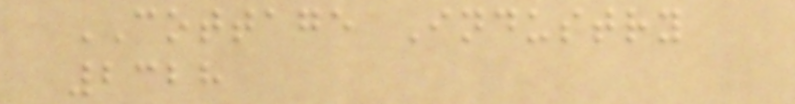COTTAGE Industry
2328
